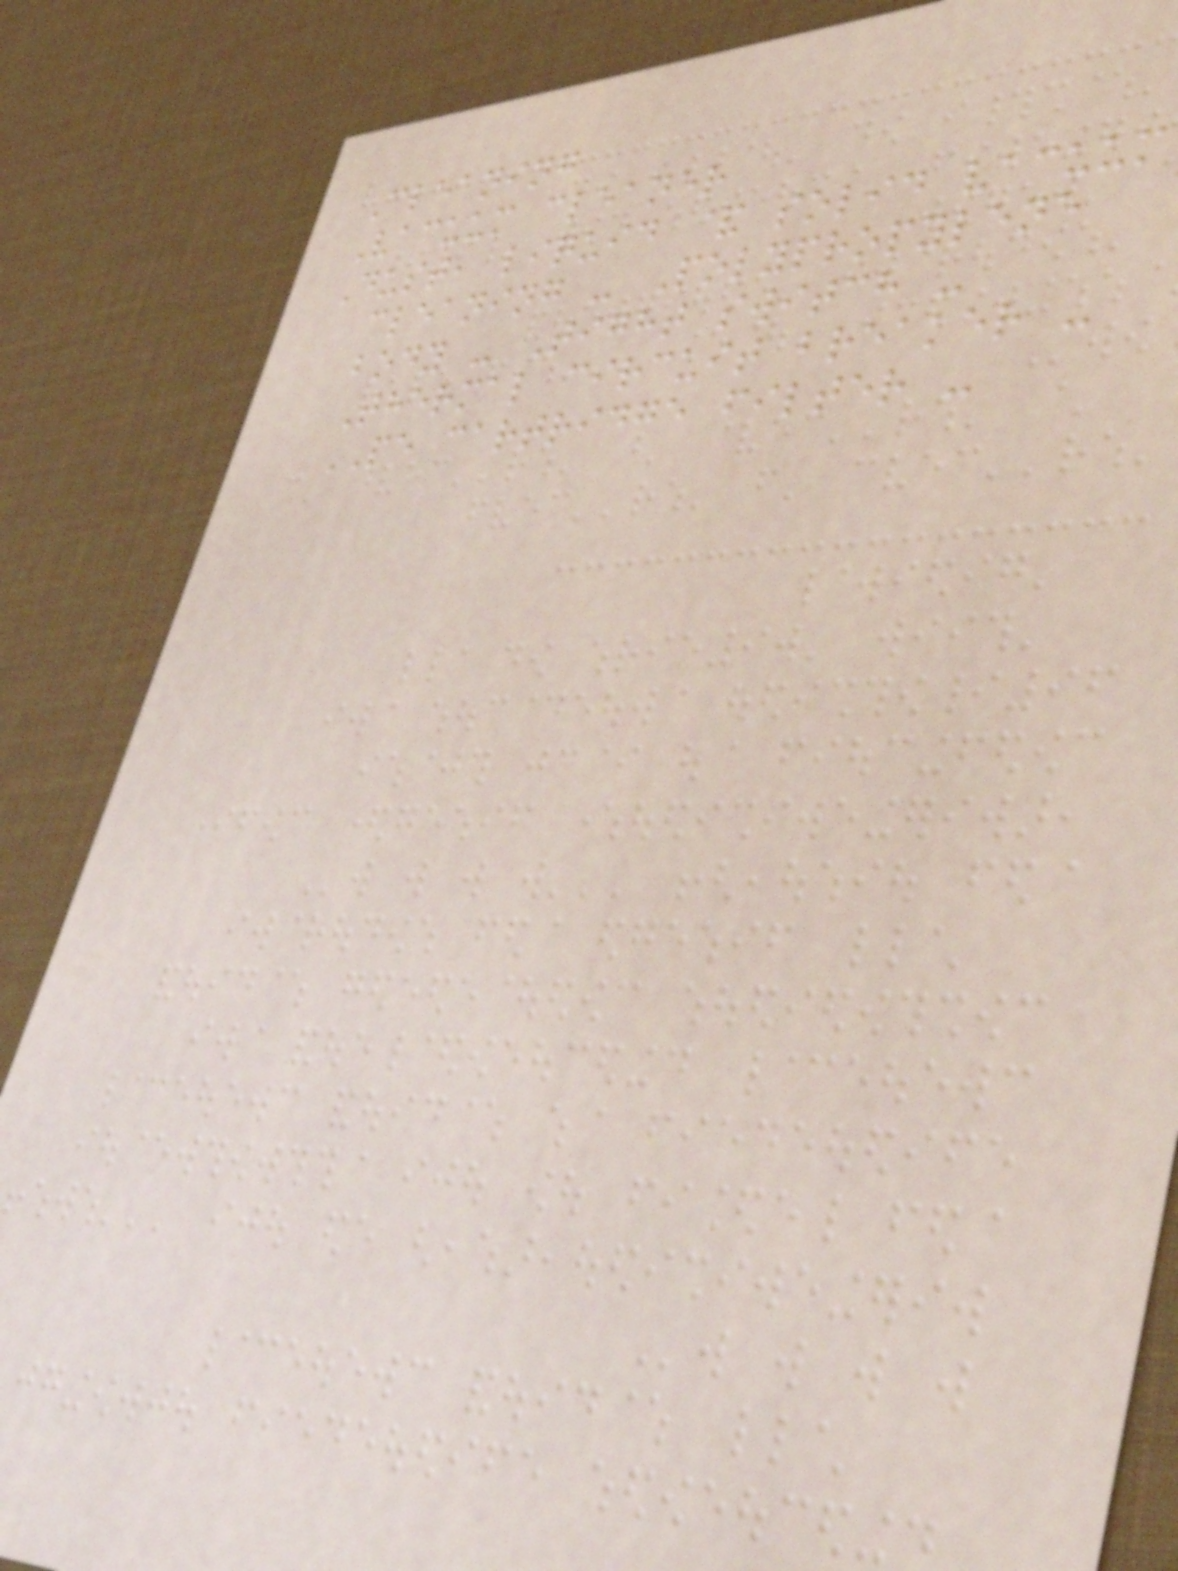Cleaning
Vacuum cleaner
Dust, liquid & solid vacuum
cleaning - Polypropylene
body - Tight switch -
Thermal circuit breaker -
PE cartridge filter -
